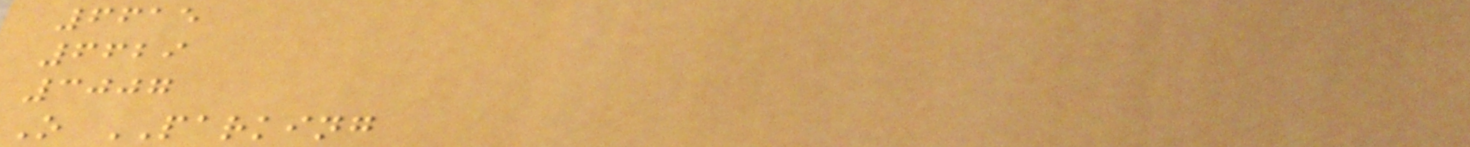6615
6629
3007
O PARKING
